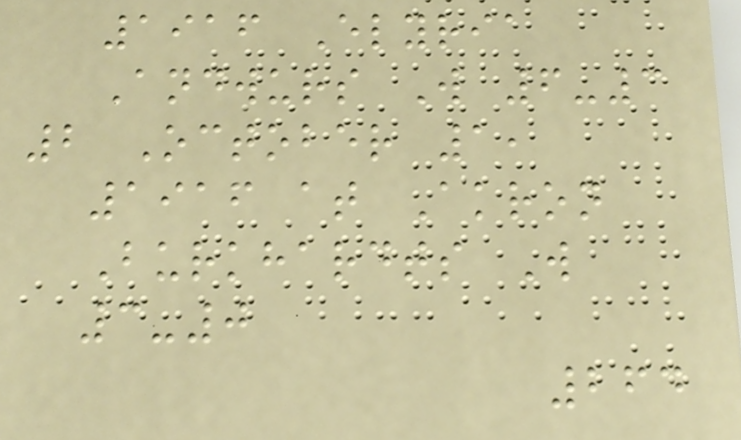1916 Elyria
Andwurs W 6-3
2 October 1,
1916 at Akron
Burkhardts W
3-0
264
